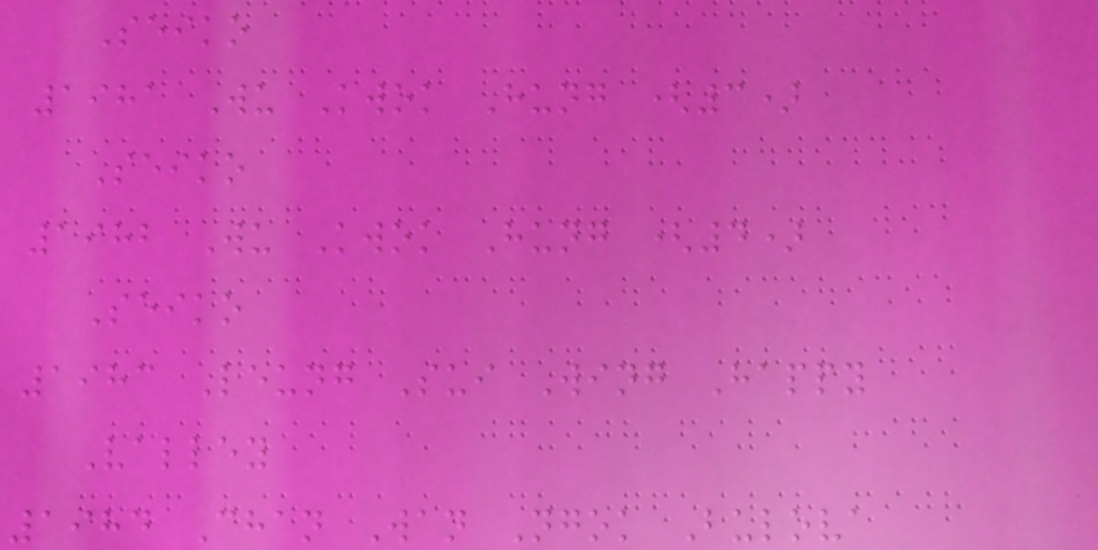Seiko
1981 Wu Kwok Hung (3)
Seiko
1982 Wu Kwok Hung (4)
Seiko
1983 Leung Sui Wing Happy
Valley
1984 Chan Wan Ngok Bulova
